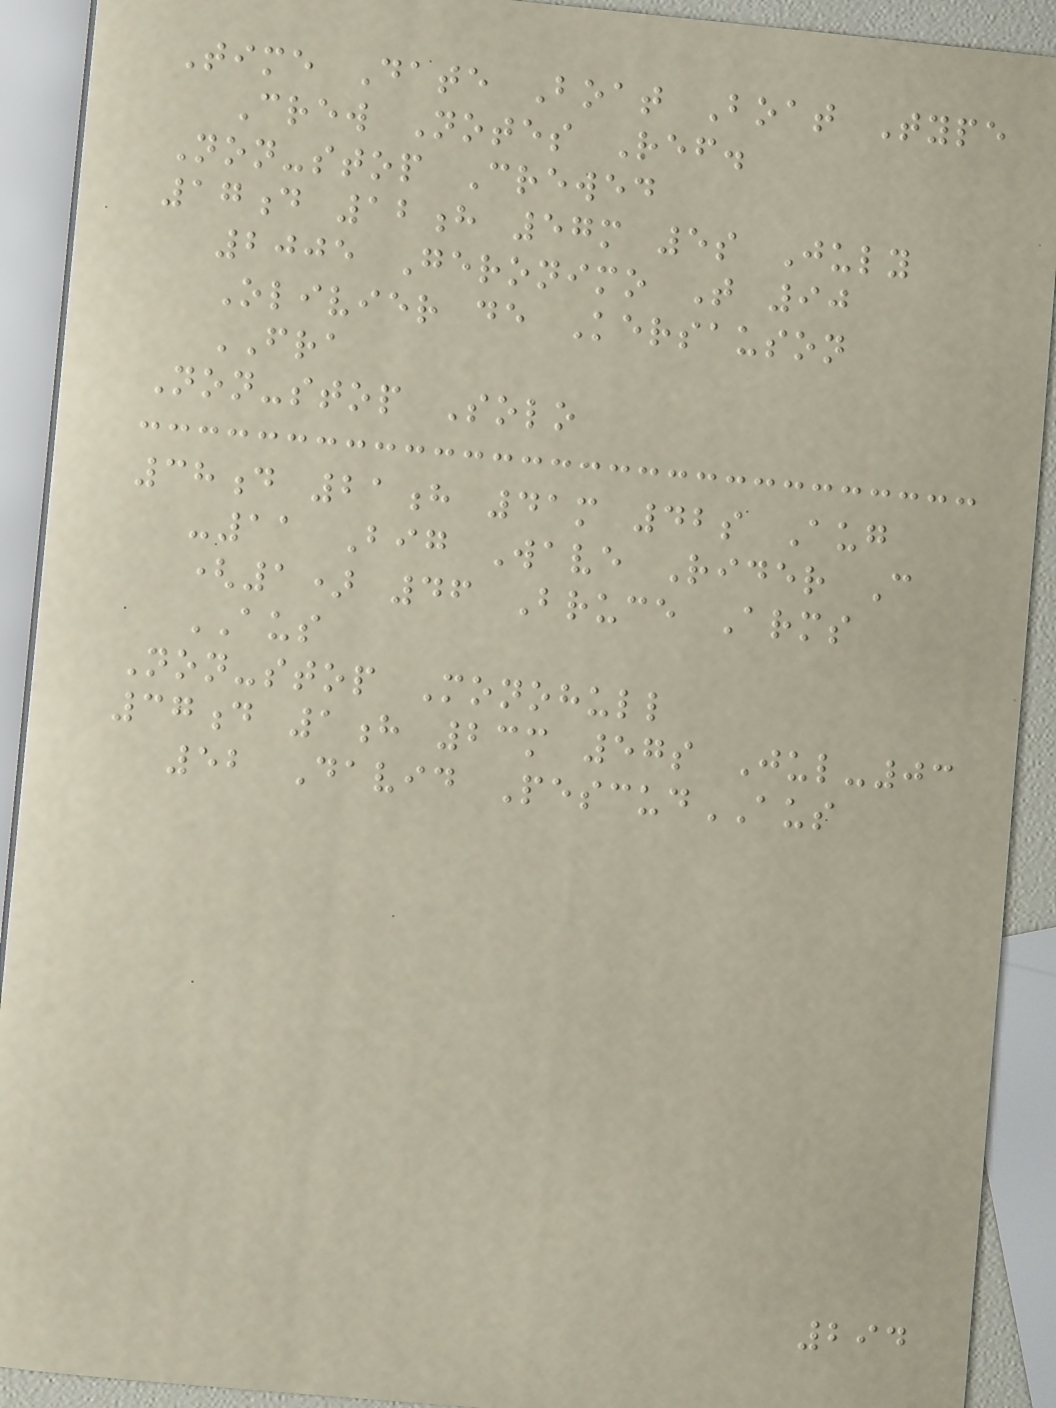Time Date Boat Boat Type
Crew Notes Ref.
Non-stop Crewed
17d 12h 57m 5s July
2005 Geronimo T 90
Olivier de Kersauson
FRA
Non-stop Solo
38d 21h 41m 42s Aug
-11 Big Wave Rider C
(1) 46 Bruce Arms
AUS
Non-stop Monohull
37d 1h 23m 57s Jul-03
52 David PescudAUS
294
